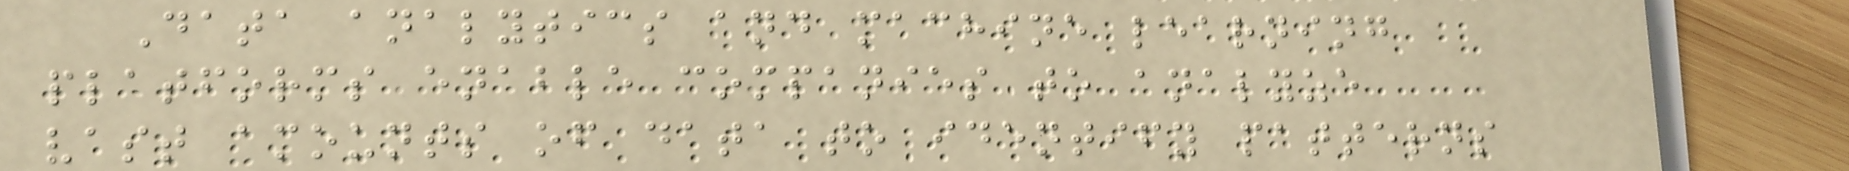Data analytics and machine learning
platforms enable companies to analyze
vast amounts of data to identify patterns
